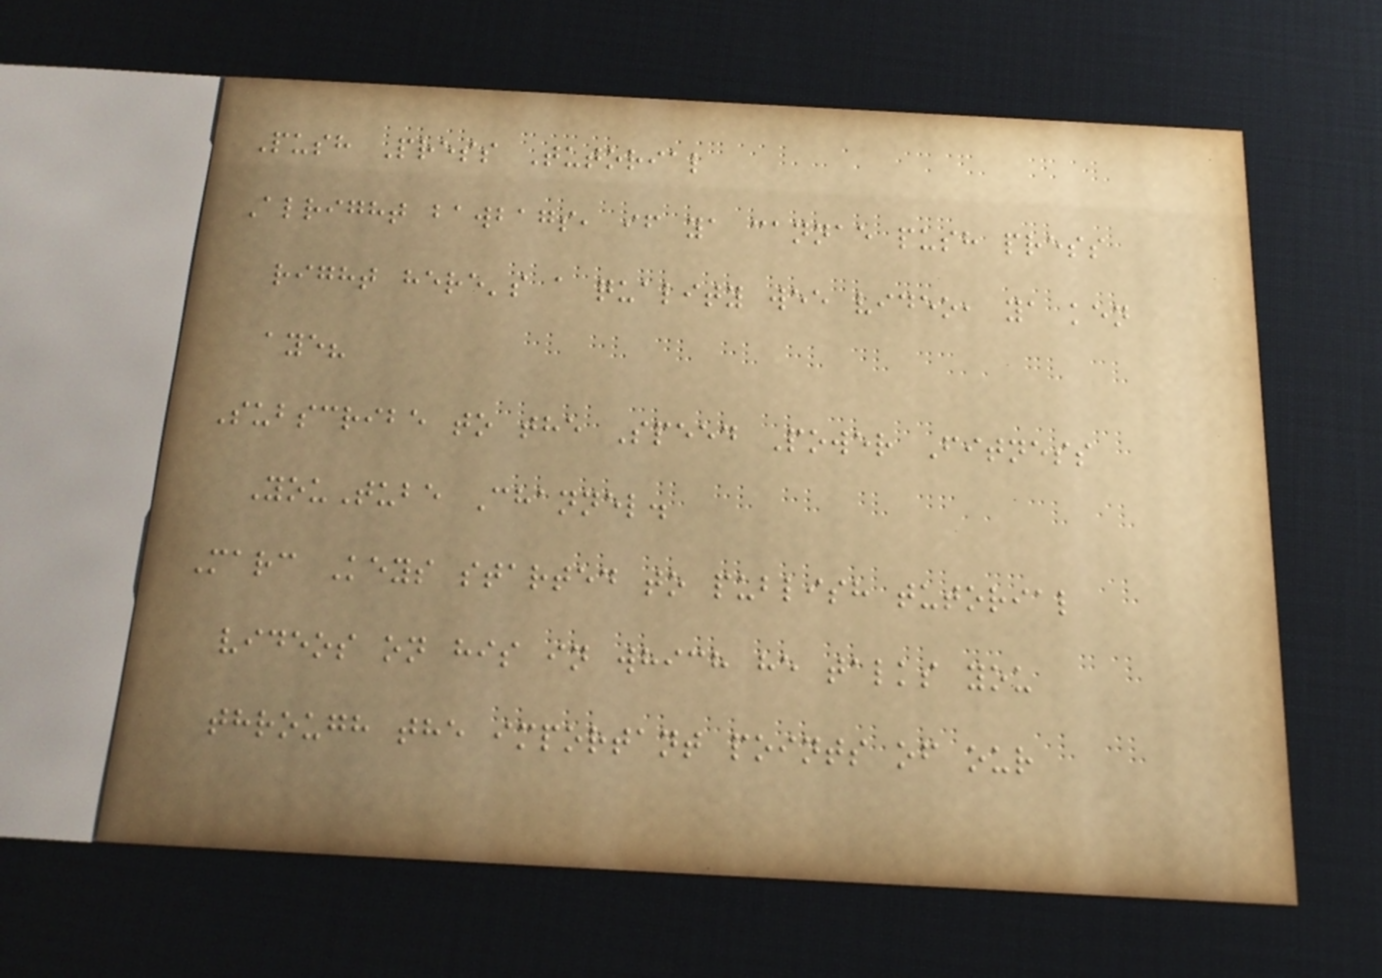Push Press Tutorial
Alright bawbags, if ya cannae push press
right here's a quality wee video, ya ken
aye?
Subscribe to the Speed Power Fitness
YouTube Channel.
Marc Keys started to publish tutorial
videos on his in which he talks you
through the important points of our
